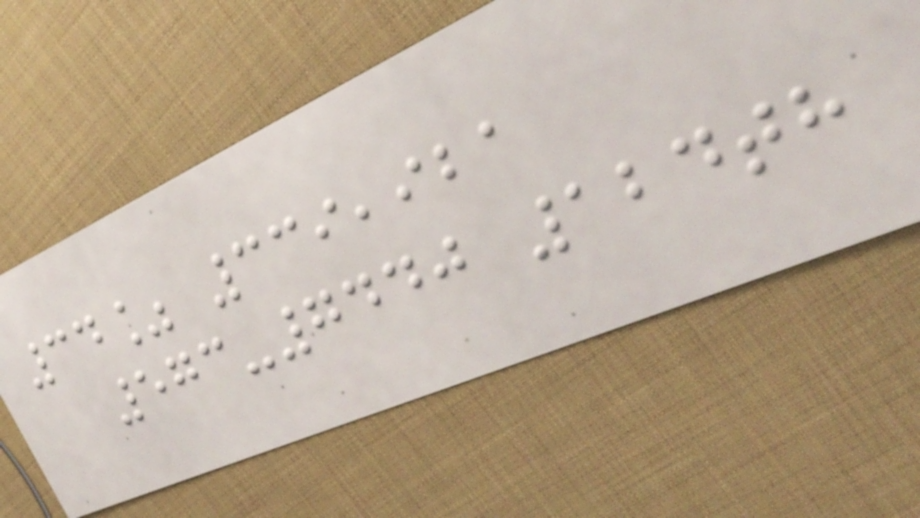34% 339,921
573-7440 124th
